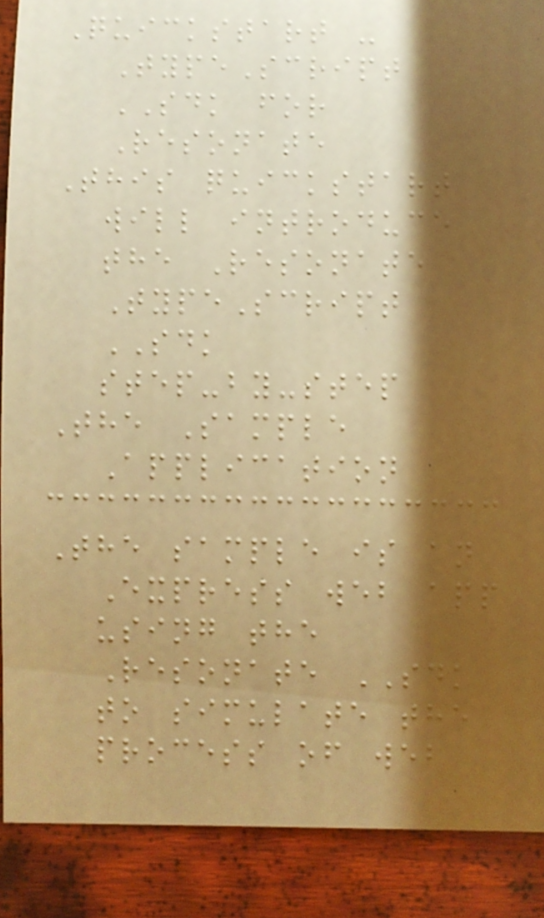Quickstart -
TypeScript
SDK for
Resonate
This quickstart
will introduce
the Resonate
TypeScript
SDK
step-by-step
The Sample
Application
The sample is an
Express web app
using the
Resonate SDK
to simulate the
process of web
